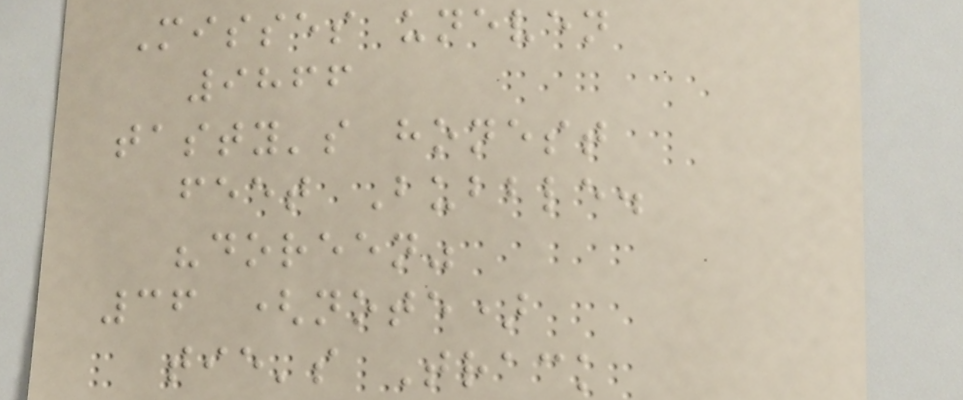Misses uneven
9866
tasty's honest
feet Bubble.
"doreen"
36 (note)
tie's Track
